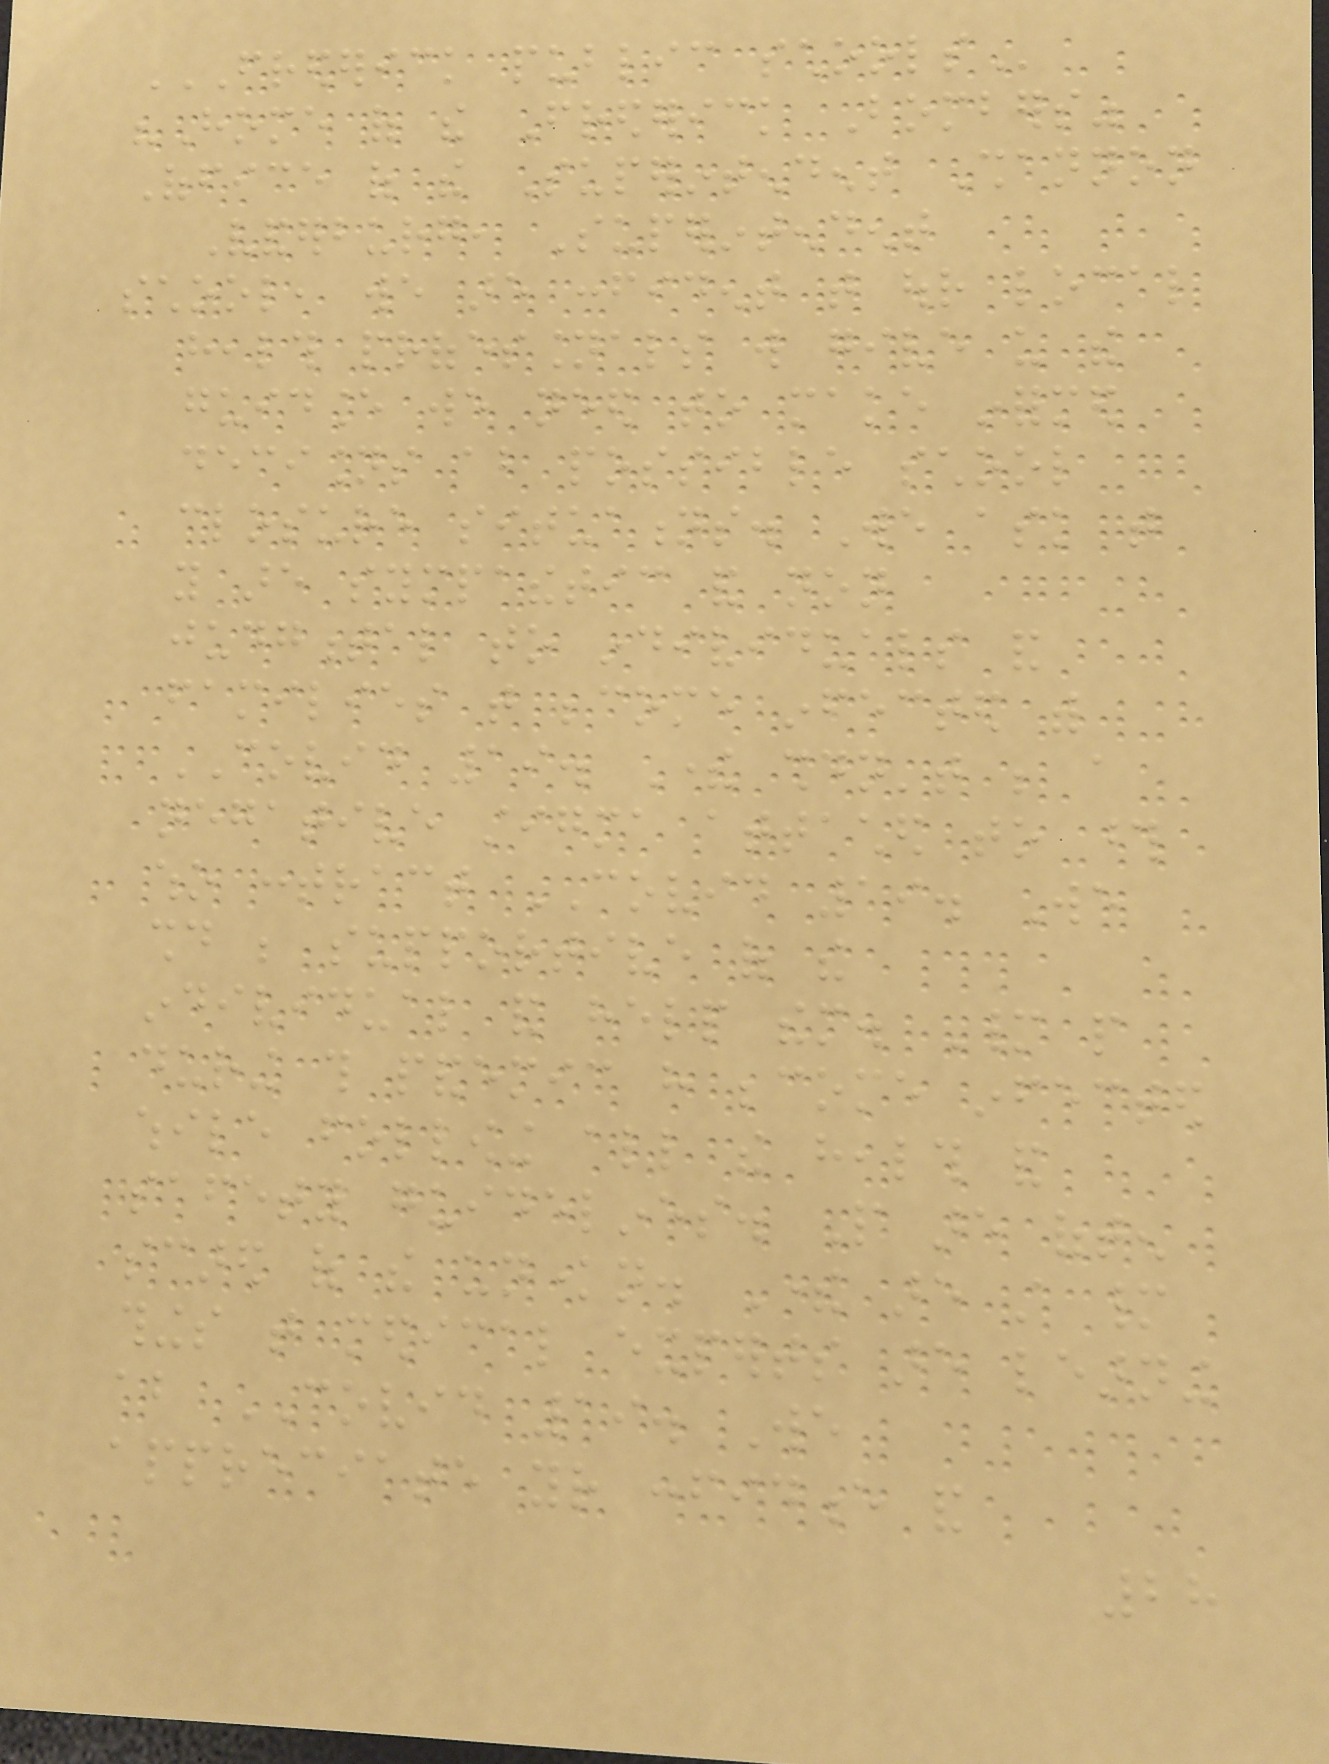FREDERICK PUBLIC SCHOOLS
"Home of the Frederick Bombers"
Office of the Superintendent Shannon
Vanderburg, Superintendent
school, we are confident that our local
health professionals will give us the
guidance we need to make informed
decisions about possible school
closure situations. We ask that
you are sympathetic and non
judgmental to individuals and
families that become infected with
COVID 19. There shouldn't be a
negative stigma attached to those
who contract COVID 19. We
should be supportive of the
individual and help them. Many people
during this pandemic have become infected
while following all the health and
safety guidelines. People are often
scared of the unknown. There are still many
things that medical experts are learning
about COVID 19. We
appreciate your confidence and
28
